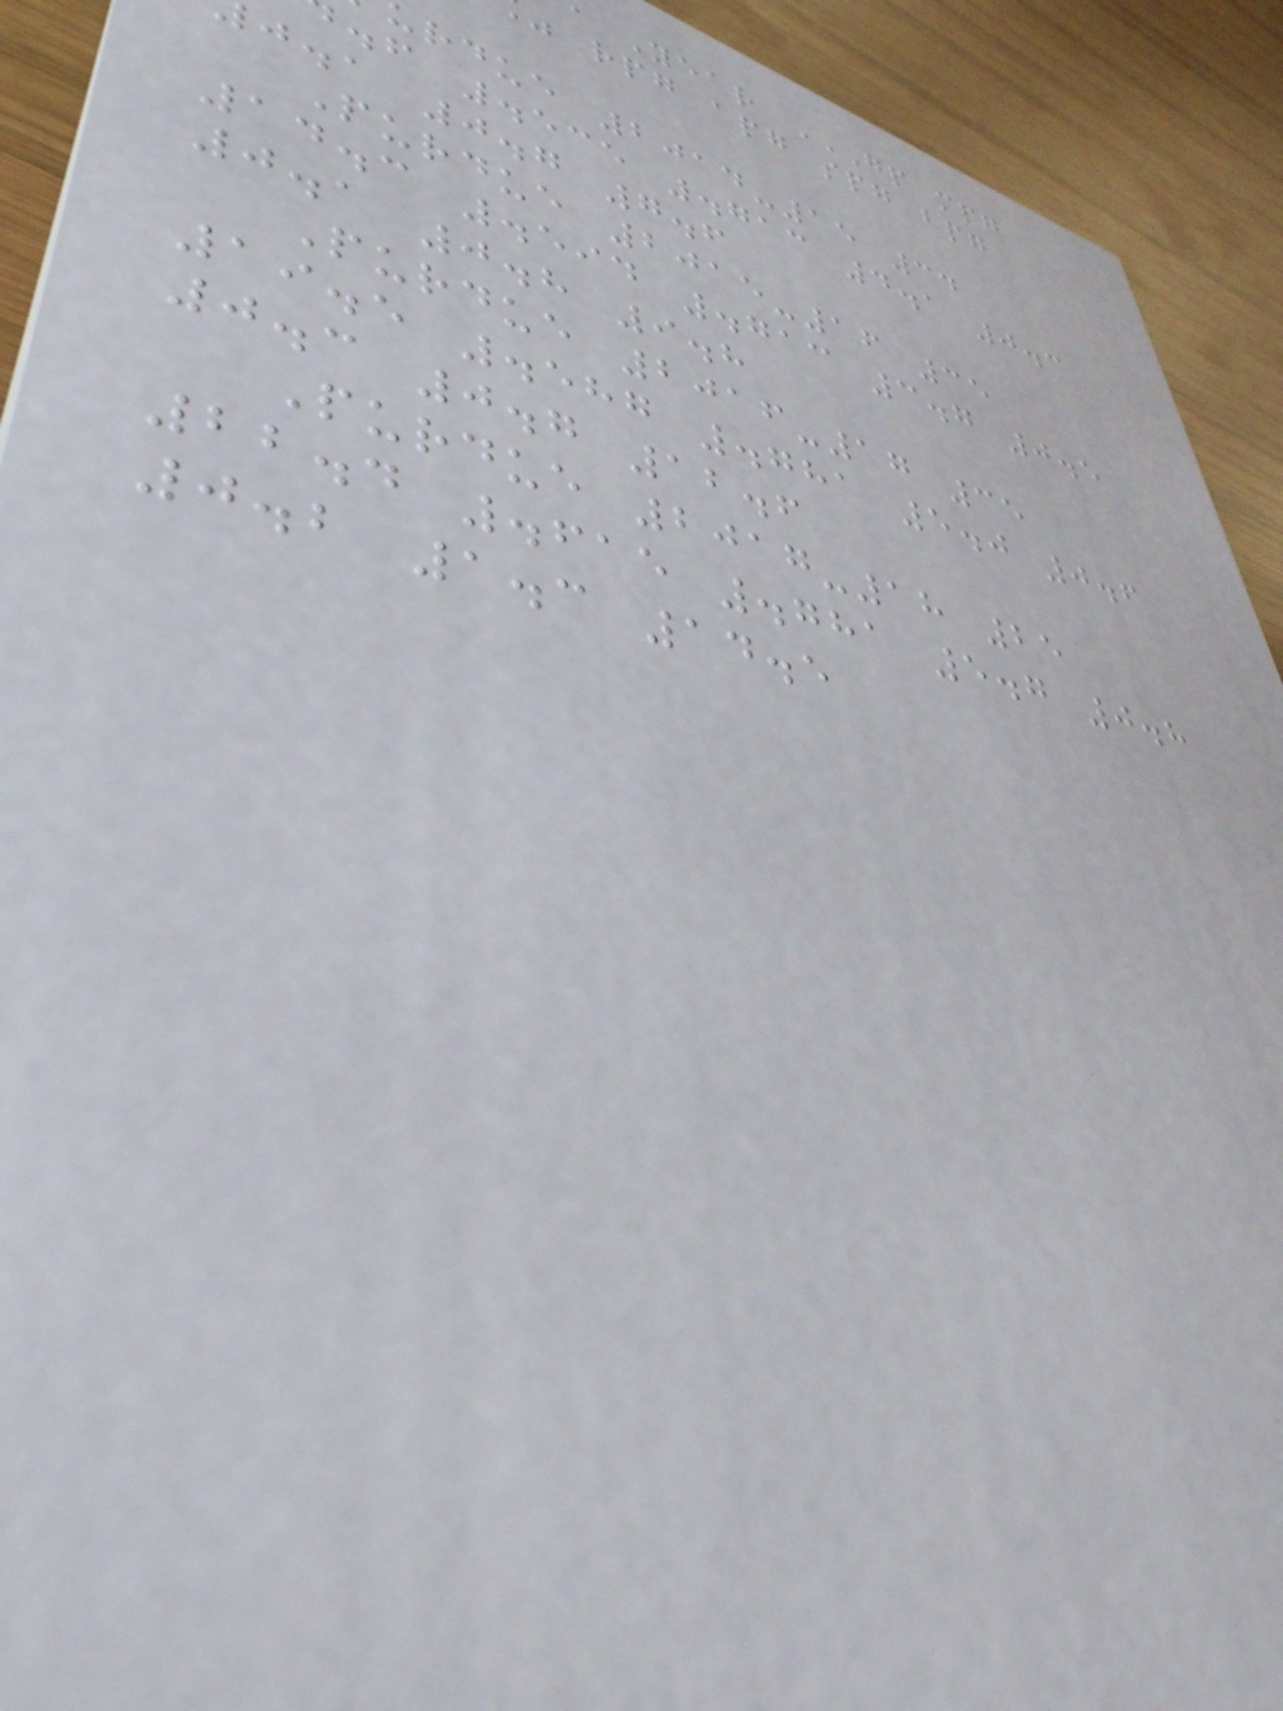rpg apg spg bpg
rdue 2014-15 34
.f .535 .713 4.1 0.3
j.a 0.7 7.6
Purdue 2015-16 35
14.3 .594 .713 3.7 0.5
0.1 0.8 9.8
Purdue 2016-17 35
19.5 .587 .781 5.0 0.6
0.3 0.7 12.6
Purdue 2017-18 25
22.4 .615 .781 5.7 0.8
0.2 1.3 14.5
